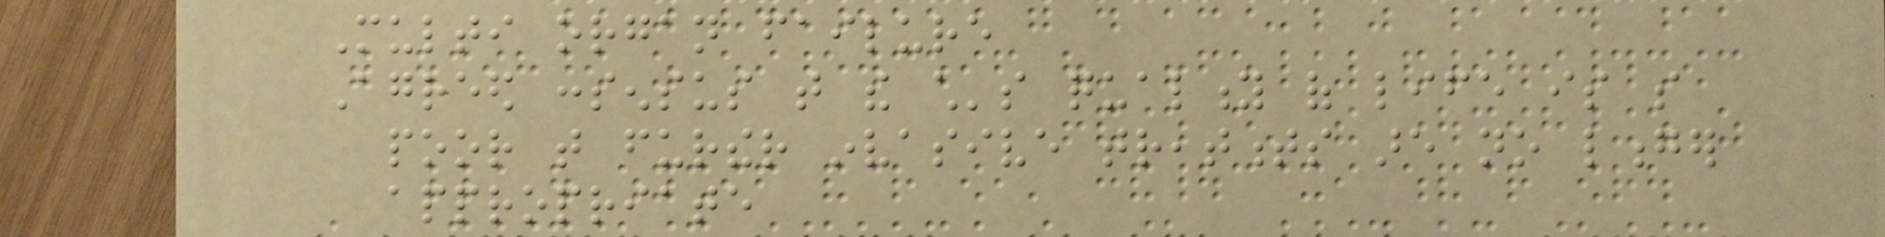Multi organ failure
Agreed consensus that the child's quality of life is so
poor that further invasive treatments are no longer
appropriate
